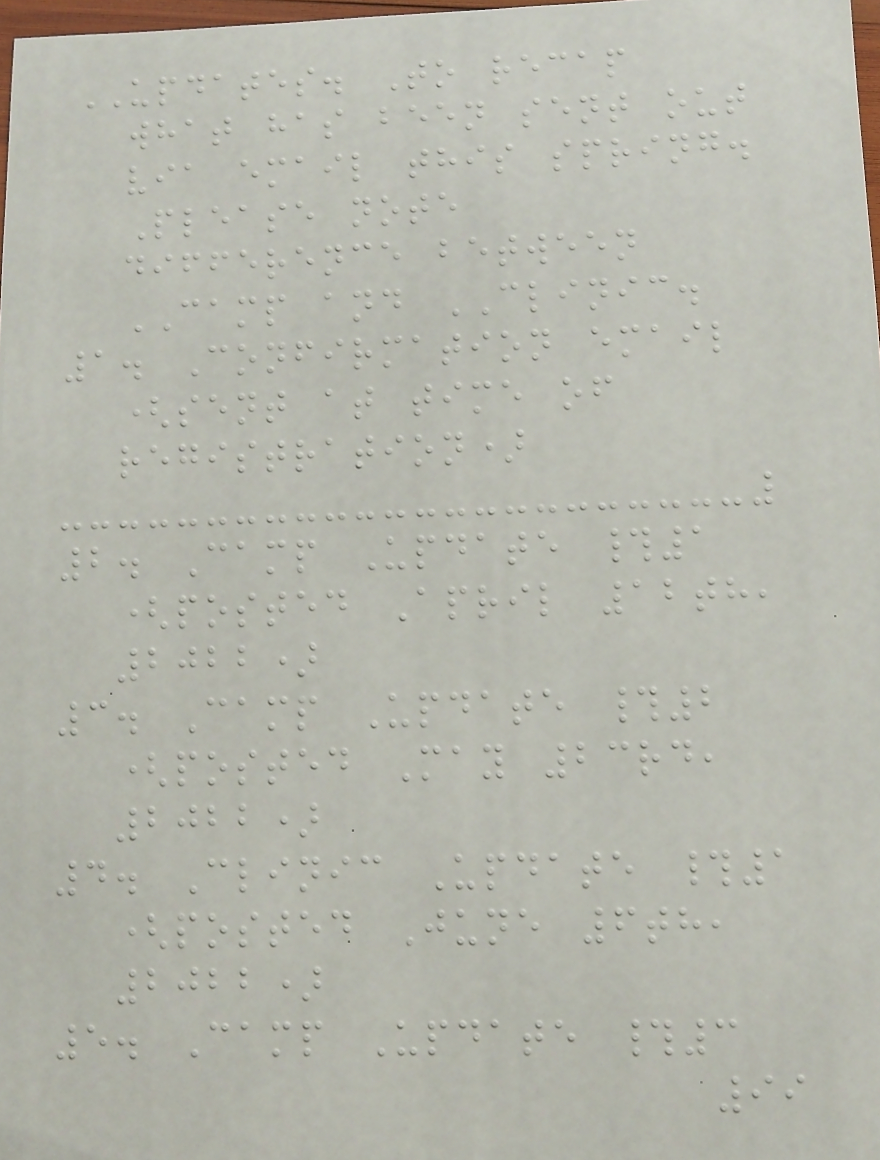UPDATES. To recap
what has been sent out
via email this spring.
Please note
difference between
CAMP and CLINIC.
1. Confirmation email
(sent at time of
registration)
2. Camp Update #1
(posted April 12th,
2022)
3. Camp Update #2
(posted May 23rd,
2022)
4. Clinic Update #1
(posted June 6th,
2022)
5. Camp Update #3
99
